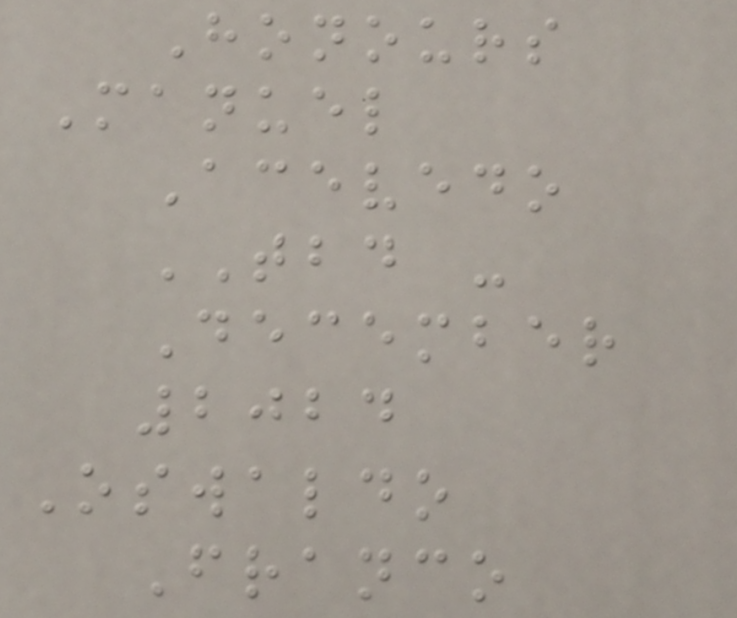Honours
Manuel
Acevedo
TBD -
December
2024
Oswaldo
Franco
